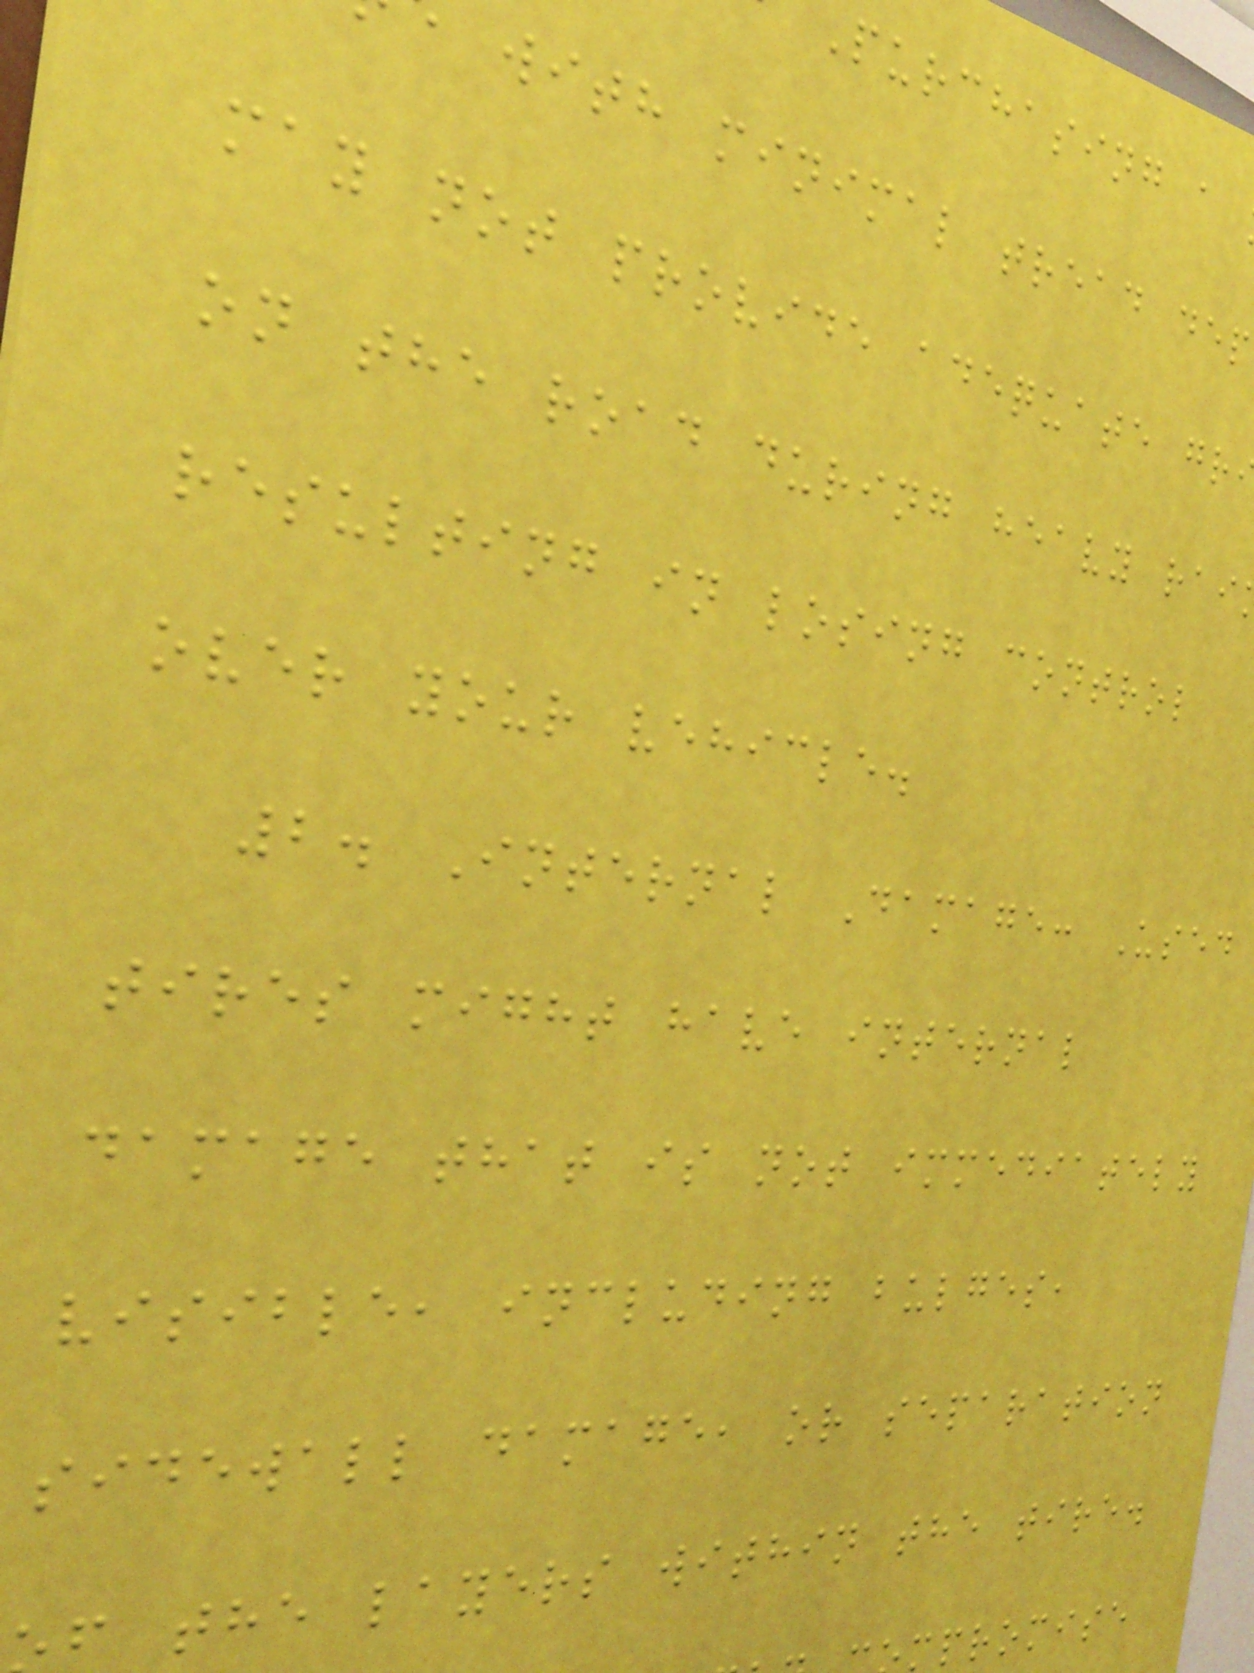Purchasing a
with minimal tread dep
may not provide adequate gr
on the road during heavy rai
resulting in losing control
over your vehicle.
2. Internal Damage: Used
tires might have internal
damage that is not immediately
visible, including bulges,
sidewall damage, or separation
f the layers within the tire.
mpromise
